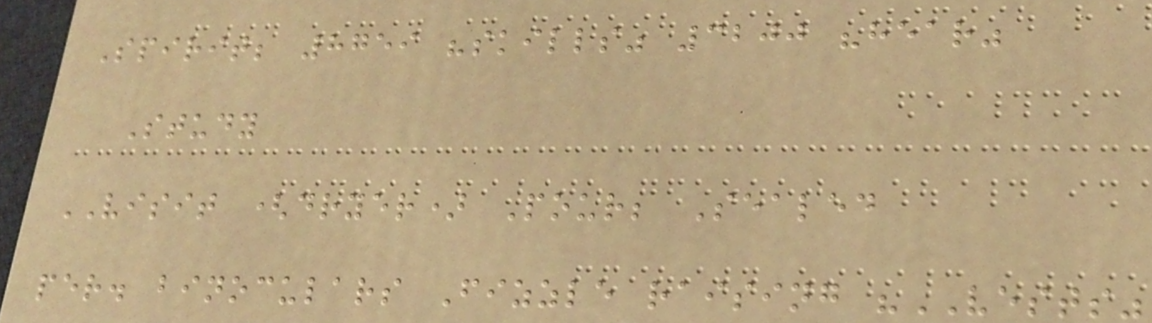Spirit; 8759 "skills" 3200 "hear"
Study
VISIT (dryer) Pour; Sealed
per. binoculars Fizzle raising "VESTS"
